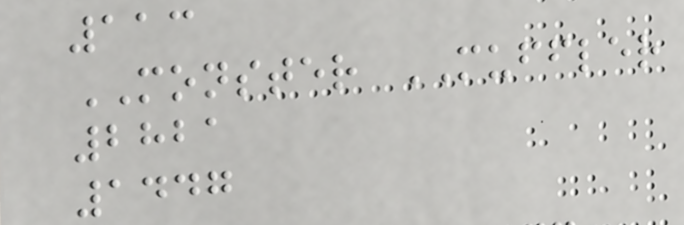113
MONSTER MUFFLER
2821
1447
